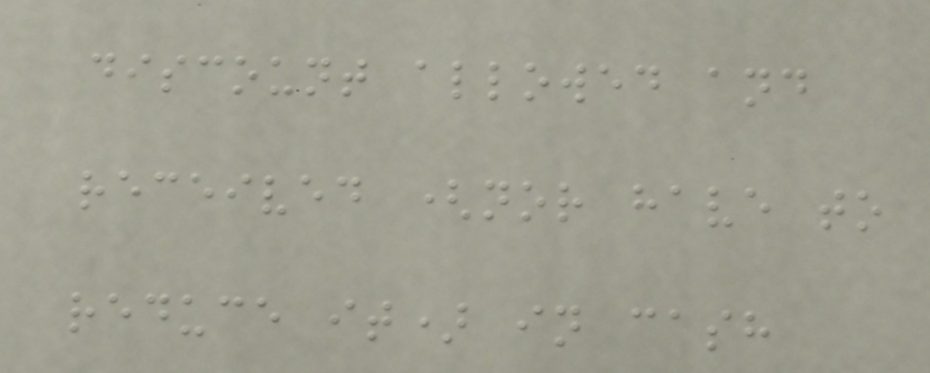discount allowed and
received (nor have to
reduce it) in cash
